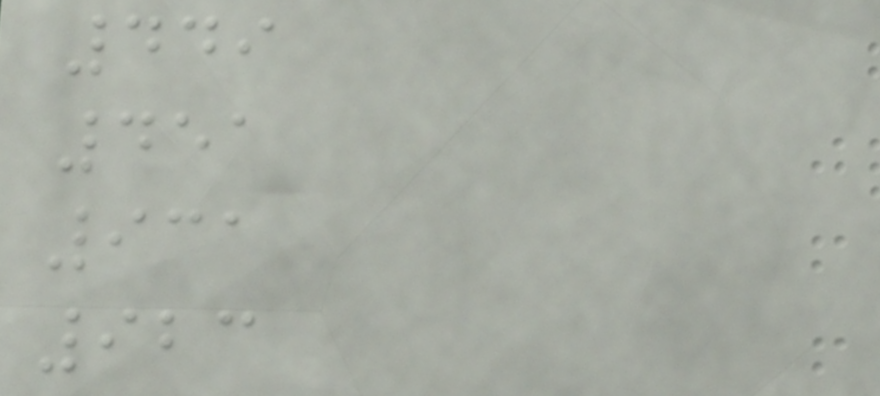449
451
931
923
